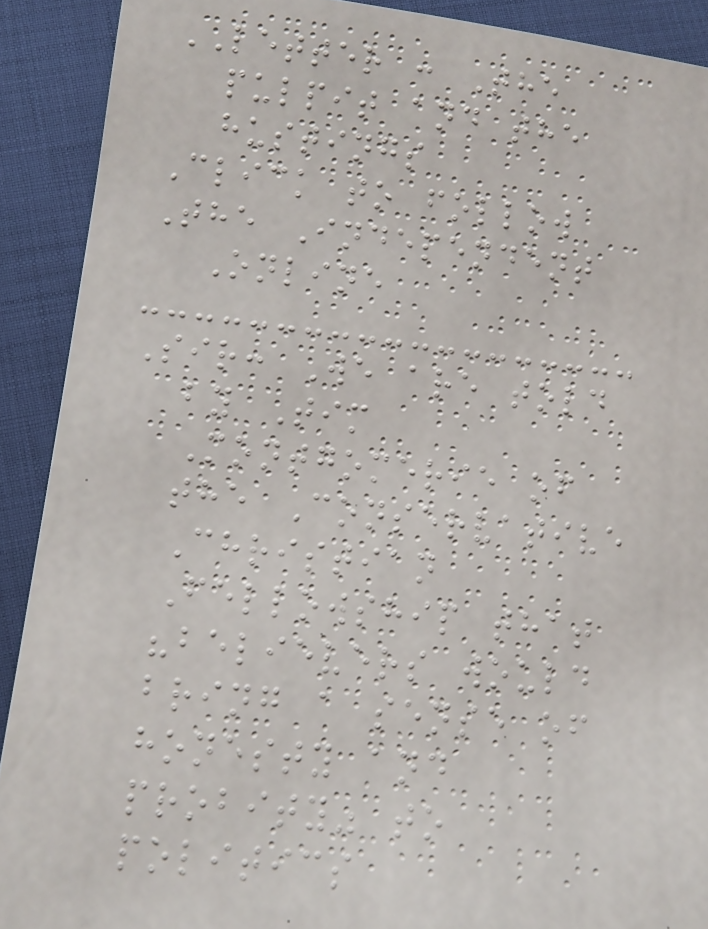LETTER : The
pulpit and the
hustings
Click to follow
The Independent
Online
Sir: We are told
by Tim
Montgomerie of
the Conservative
Christian
Fellowship that
"believers would
bring a sense of
honesty and
probity" to
politics
